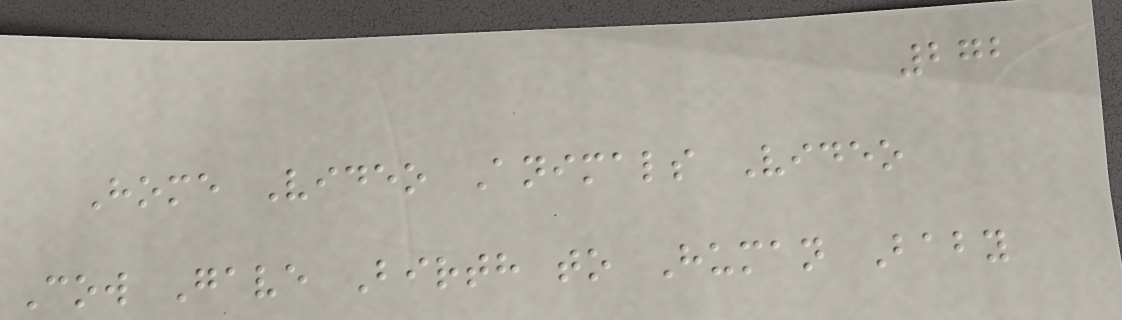272
Home Video Animals Video
Cow Gave Birth to Human Baby
